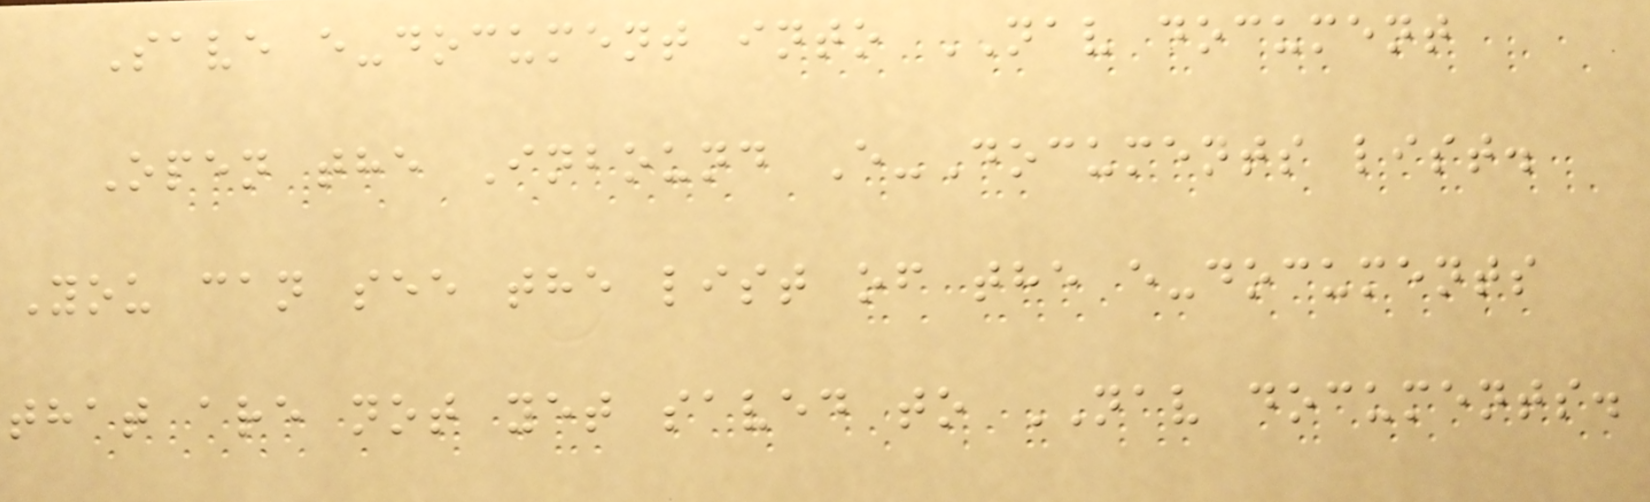Save e-document into NAV document
Open the Inbound E-Documents list.
You can see the list of the e-documents
that are not yet saved to NAV documents.
